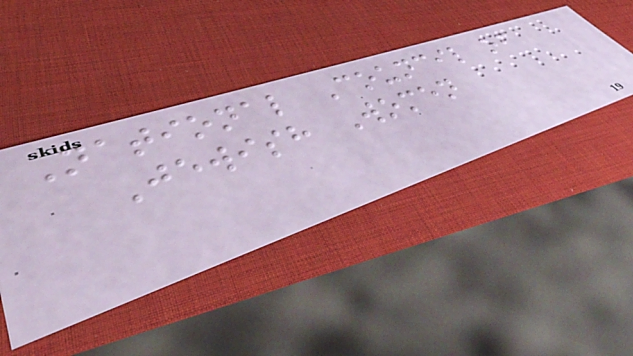National Council of
Jewish Women
